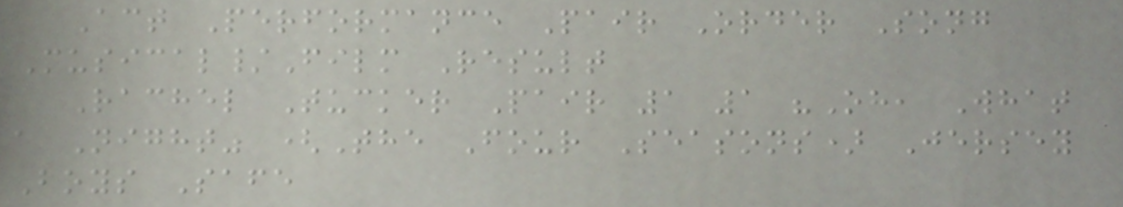Act Performance Pair Order Song
Musical/Film Result
Rachel Tucker Pair 1 1 "Oh, What
a Night" (The Four Seasons) Jersey
Boys Safe
